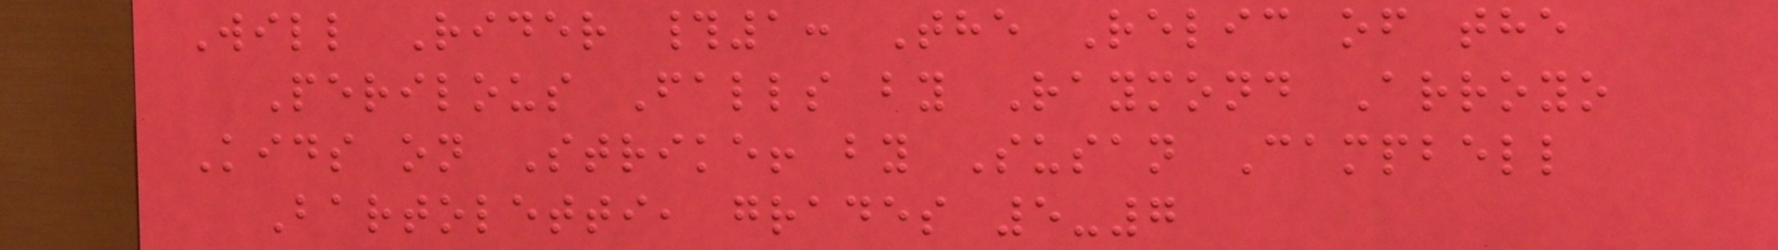Will Rider #1: The Relic of the
Perilous Falls by Raymond Arroyo
Kids on Strike! by Susan Campbell
Bartoletti, grades 5-7
